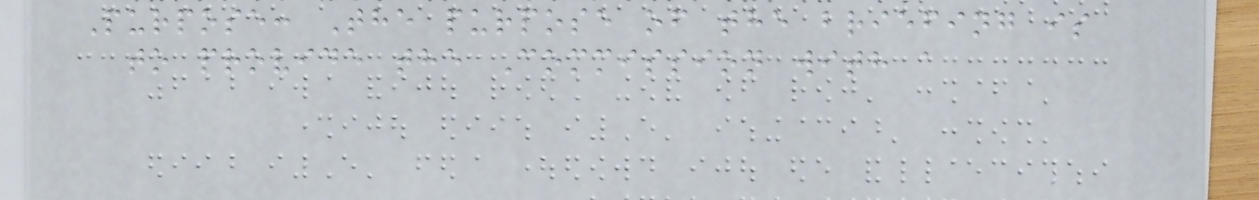Purpose: The purpose of the briefing is
to provide the Commission with a
